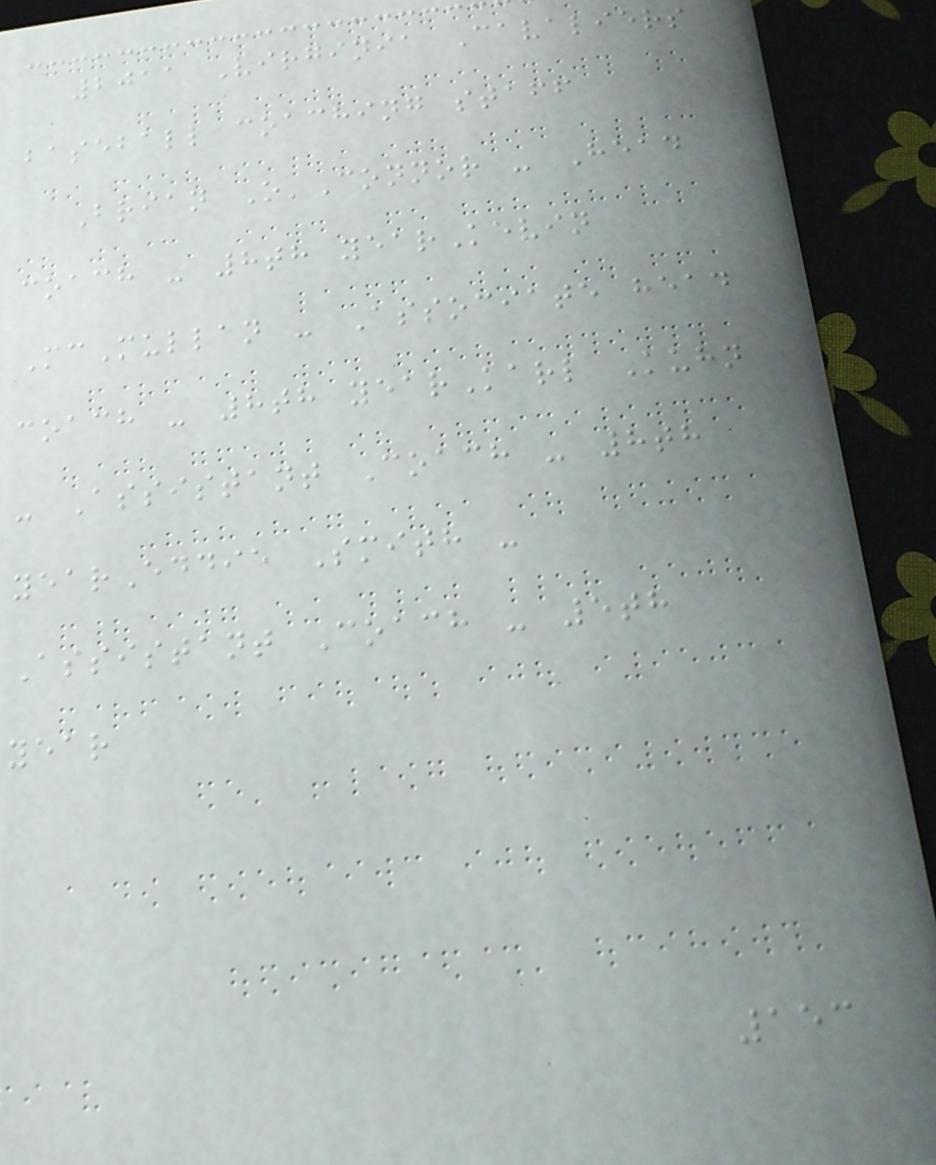2011 Virginia Cavaliers
baseball coaching staff
Brian O'Connor - Head
coach - 8th yearKevin
McMullan - Associate head
coach - 8th yearKarl Kuhn
- Assistant Coach - 8th
yearEddie Smith -
Assistant Coach - 5th
year
153
